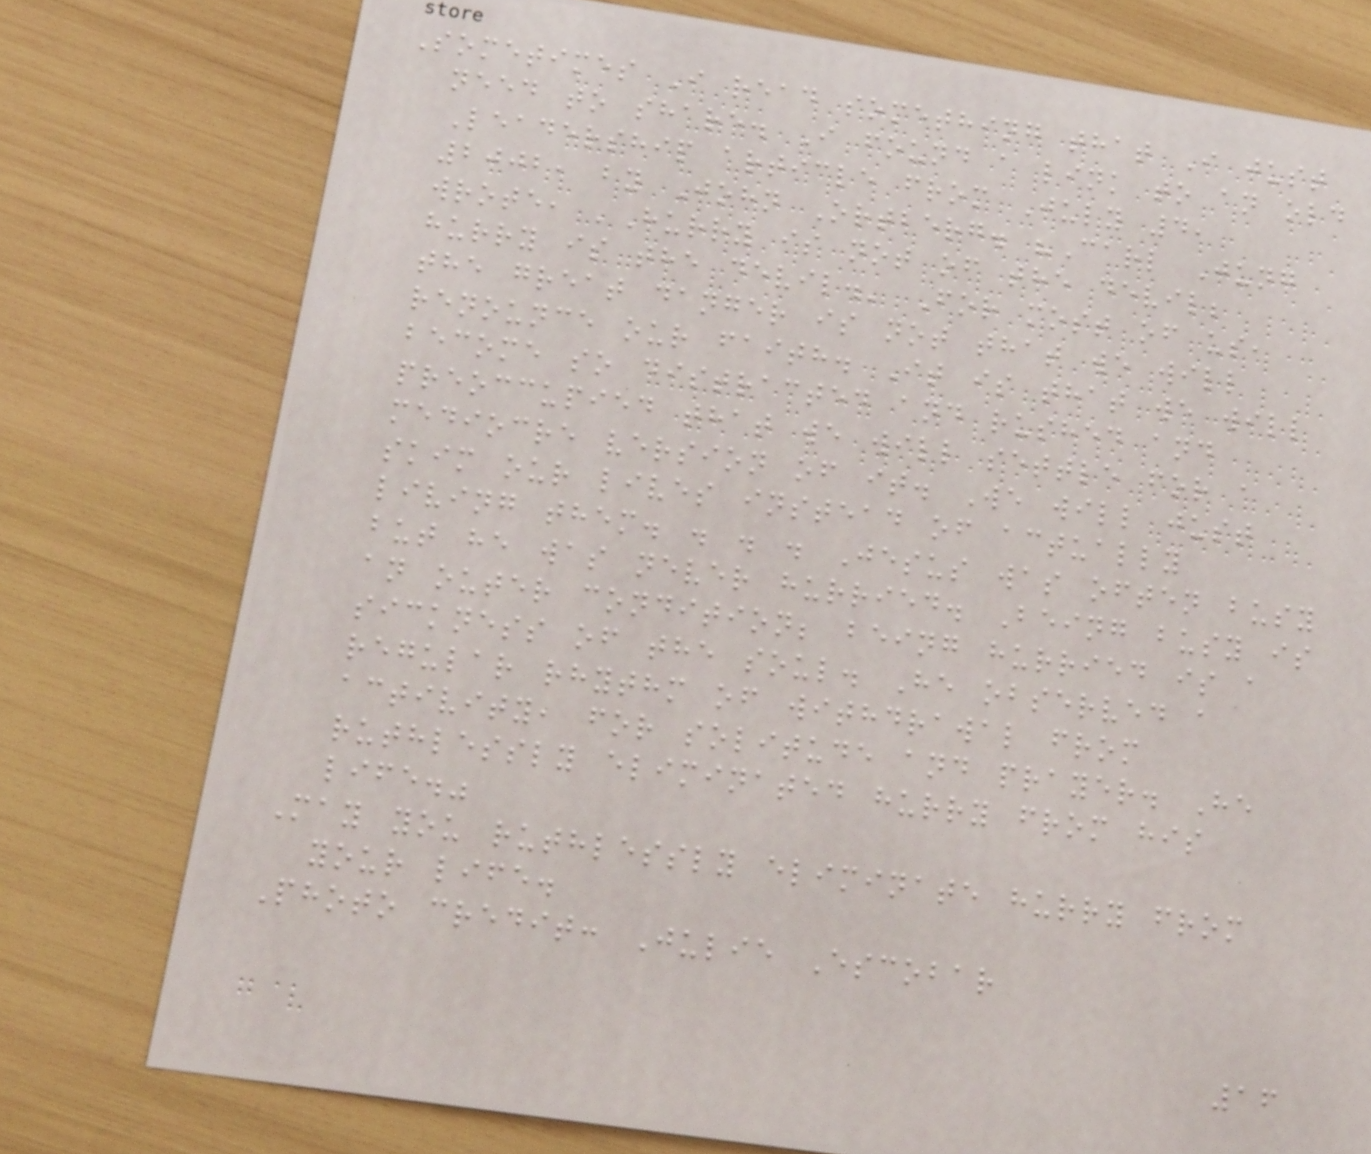Sometimes I read something that I just
need to share. I found a link to an old
Leadership article from July 4,
2002, by John Ortberg. "Carl Jung
wrote, 'Hurry is not of the devil;
hurry is the devil.' For most of us,
the great danger is not that we will
renounce our faith. It is that we will
become so distracted and rushed and
preoccupied that we will settle for a
mediocre version of it. We will just
skim our lives instead of actually
living them. . . . Jesus was often busy
but he was never hurried. Being busy is
an outer condition; being hurried is a
sickness of the soul. He observed a
regular rhythm of withdrawal from
activity, for solitude and prayer. He
ruthlessly eliminated hurry from his
life."
May you ruthlessly eliminate hurry from
your life.
Photo credit: Julie Escobar
16
